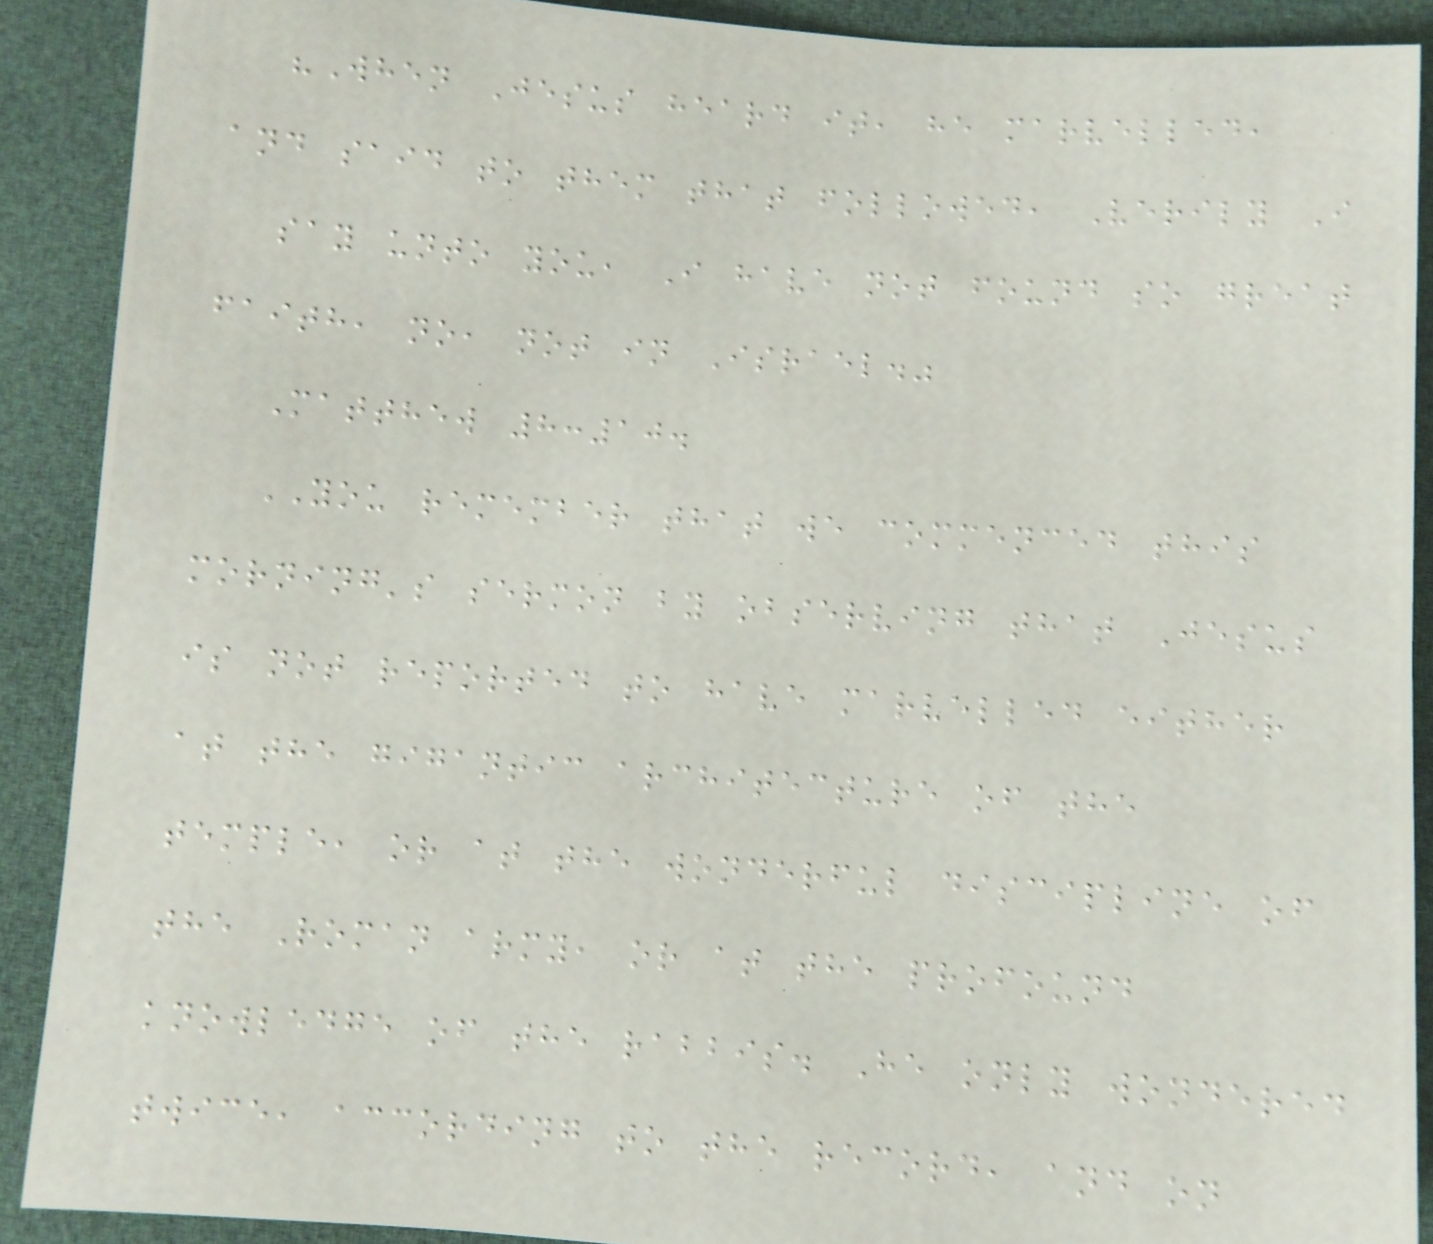"When Jesus heard it, he marvelled,
and said to them that followed, Verily I
say unto you, I have not found so great
faith, no, not in Israel."
Matthew 8:10.
YOU remember that we commenced this
morning's sermon by observing that Jesus
is not reported to have marvelled either
at the gigantic architecture of the
temple, or at the wonderful discipline of
the Roman army, or at the profound
knowledge of the rabbis. He only wondered
twice, according to the record, and on
